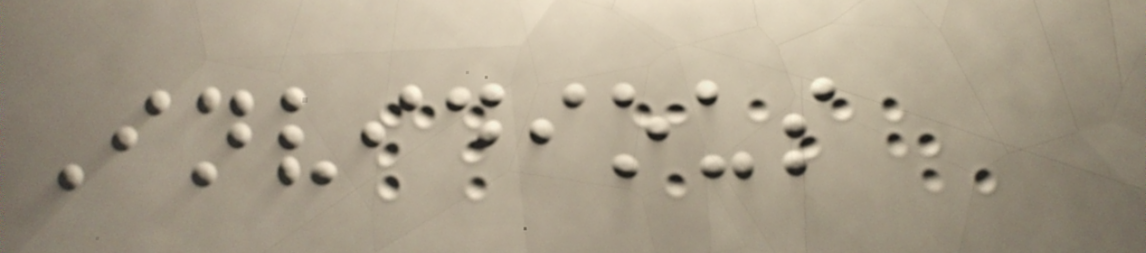Invidious
